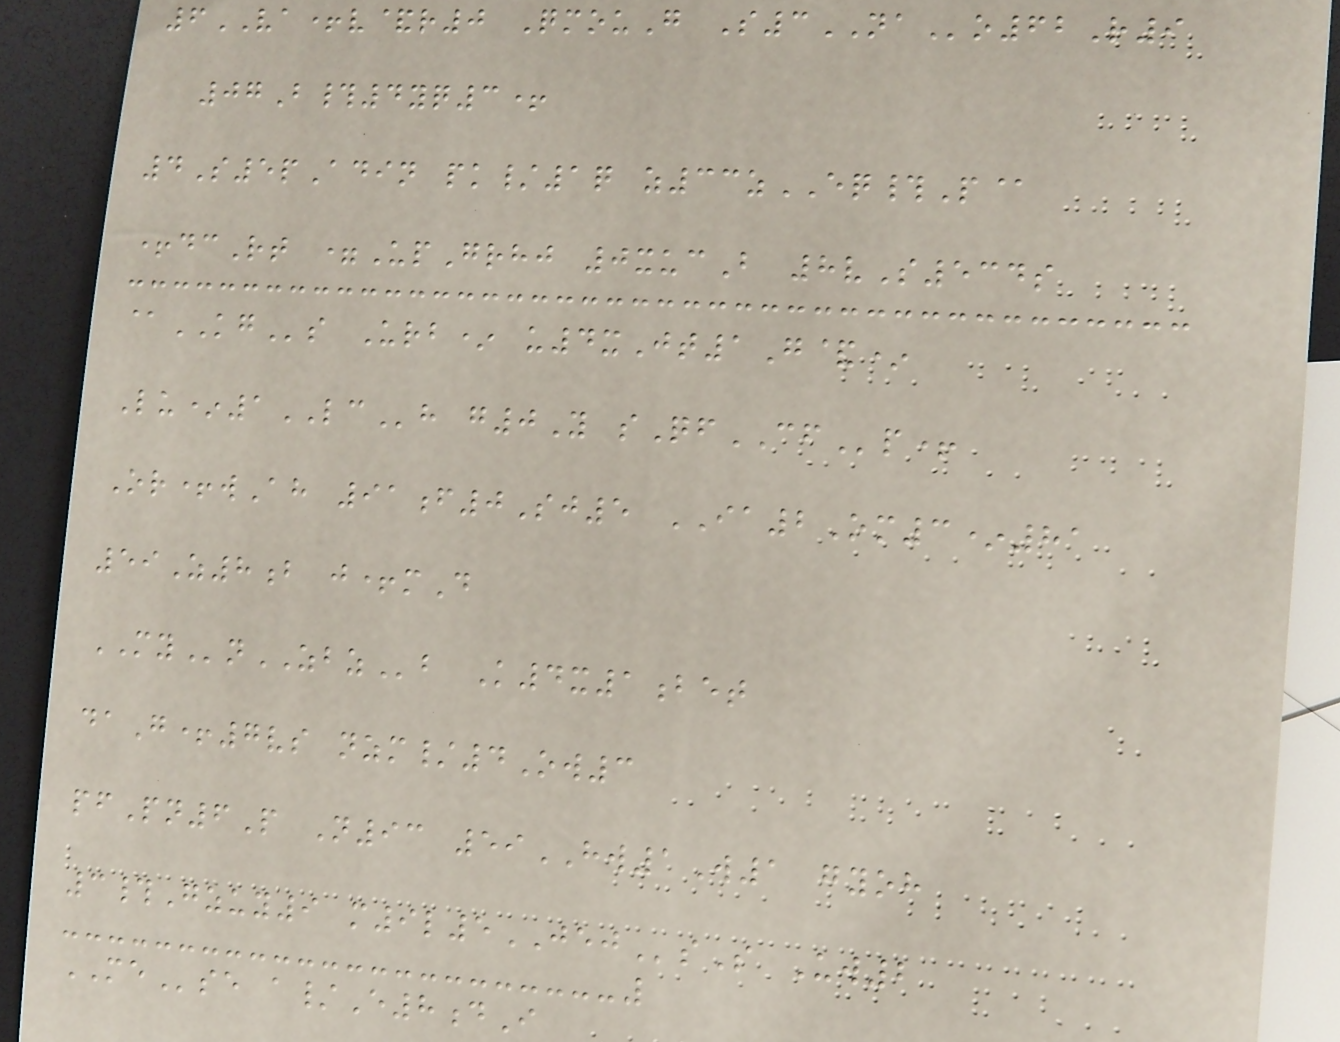6VA+v&r0 QmouG S3NAo62R9
07B#4yq3+
4S5pAdin pk/1q z33zEQ#P@
+dcRt =UpGrhj 0xucB 8vS534s
@KGs Urb* u4xJt1G&*
Lu*1LCh g0Y sQfCFp+
Or+wAh 91f0Sj5 IA2Om3*81
59Z8b j+mD
MYnZBZb K4x1bet
daG+7vs nzm/4Ow3
pfPn6P N93 59HW1W1 gyoh
3#Gzuy9 m9l5JEJsS Uw2
MEse a/E8dI
